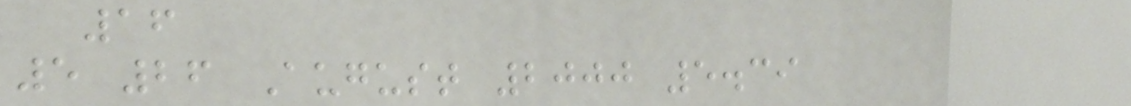16
5 26 August 2000 5.39
